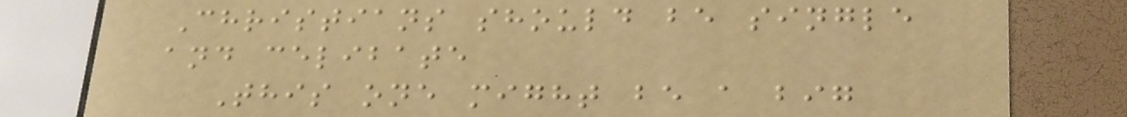Christians should be single
and celibate
This one might be a big
